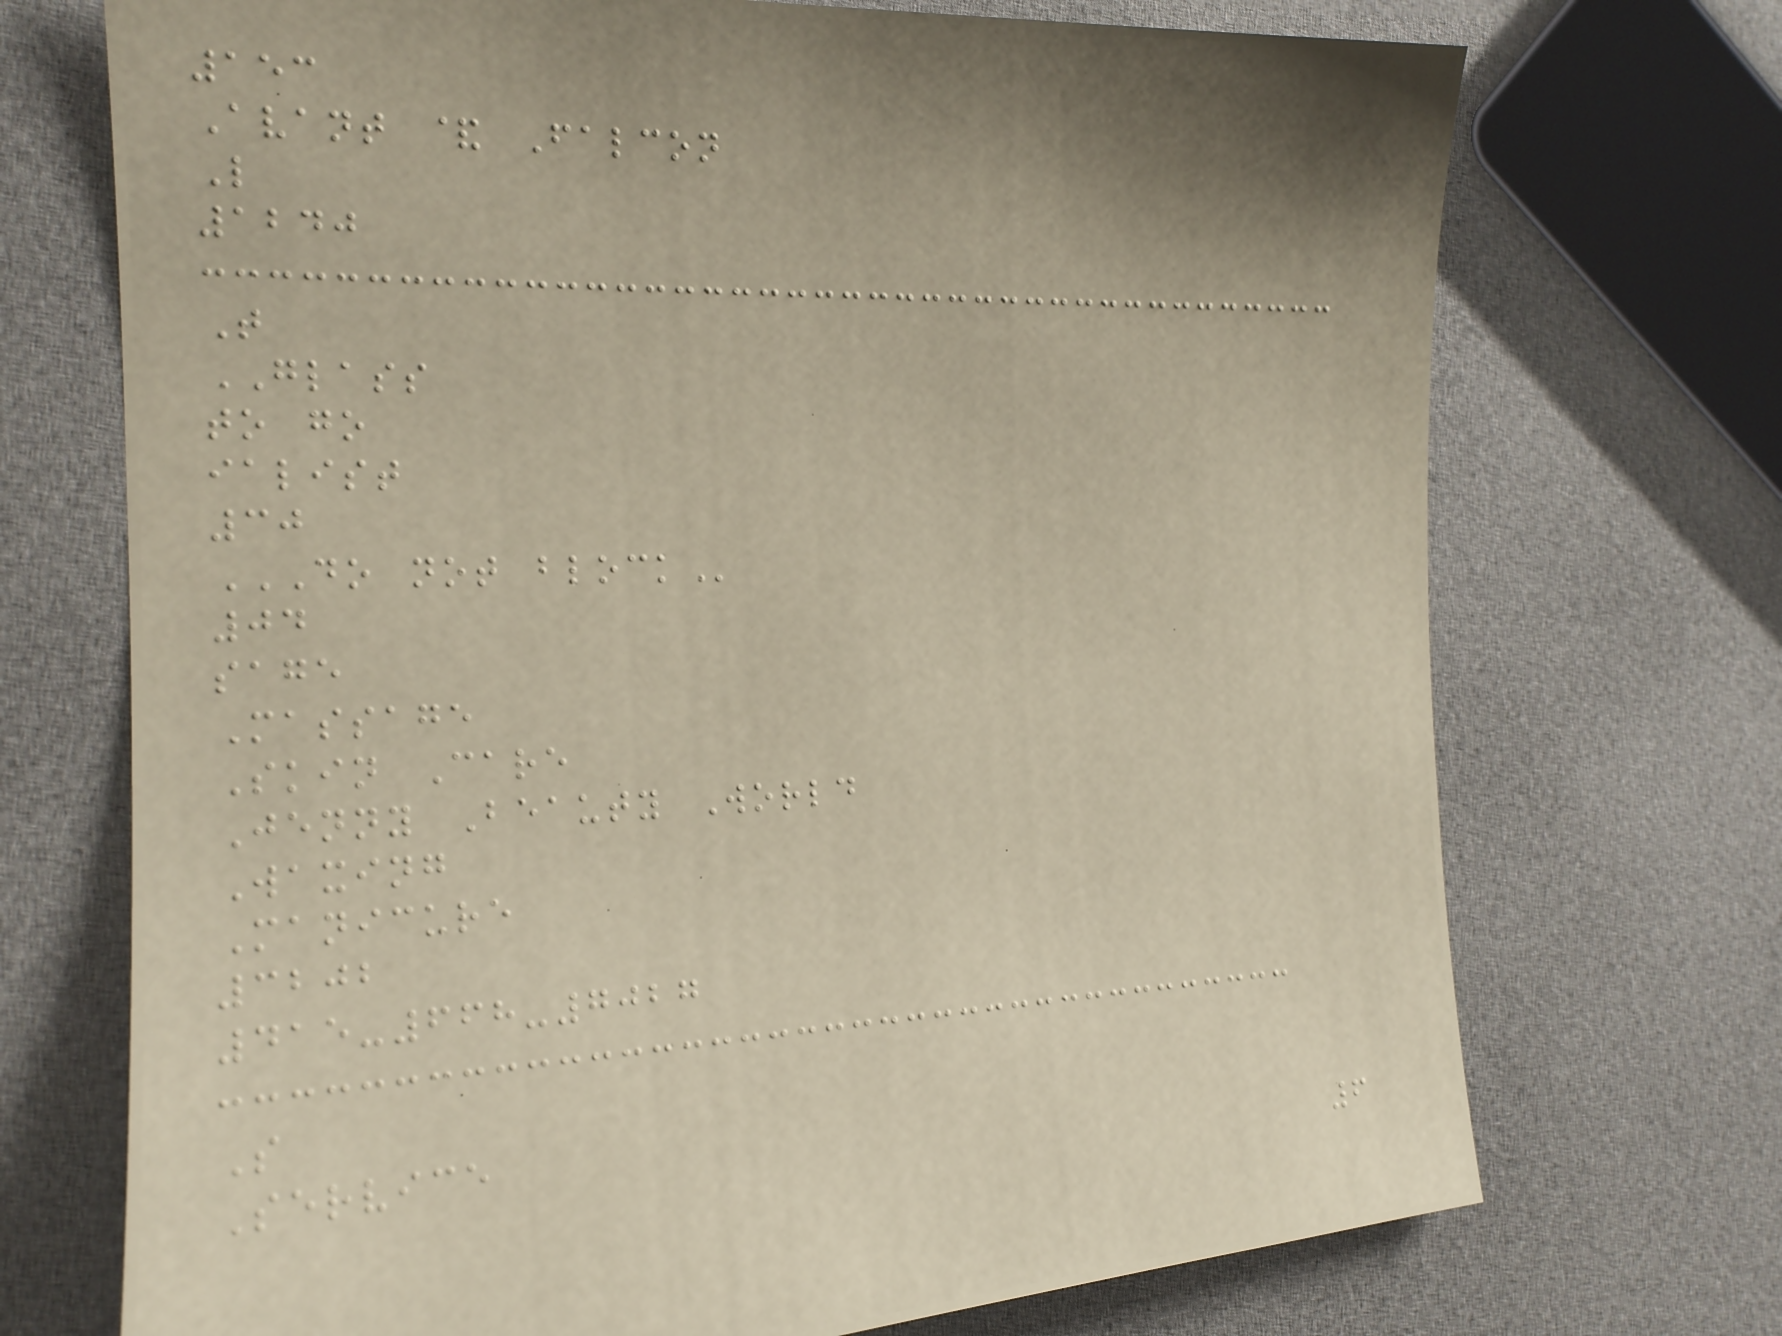153
Avant & Falcon
L
1240
T
GLASS
to go
ialist
30
DO NOT BLOCK
04
sage
Massage
Skin Care
Jenny Beauty World
Waxing
Manicure
3202
415-668-7027
S
Service
6
